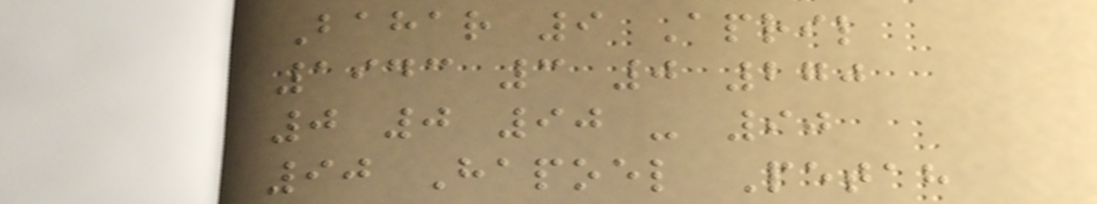Bahar 9 April
1943 3 0 270
0 0 90 - 90
90 Hapoel Petah
